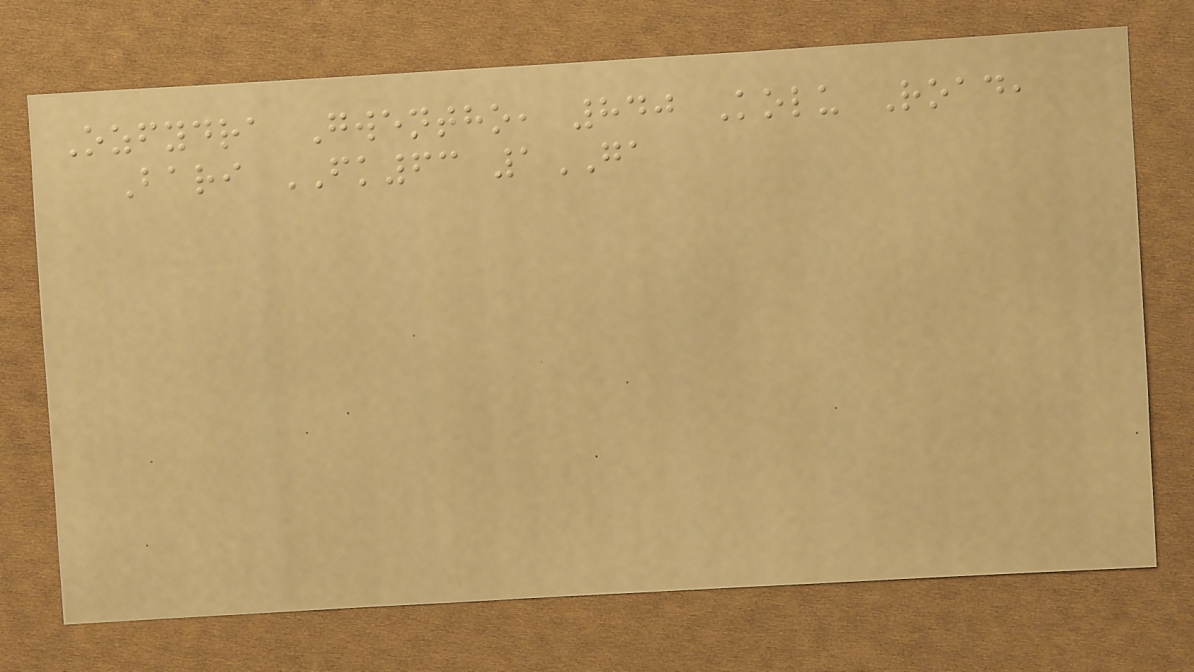Ozfydra Gwentho, 840 Kolu Road,
Bari FK63 1GA
